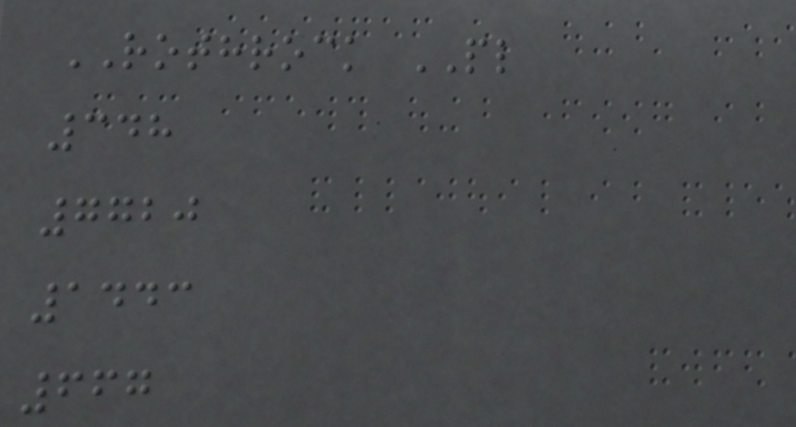ROTHROCK PL
348
7720
1443
667
